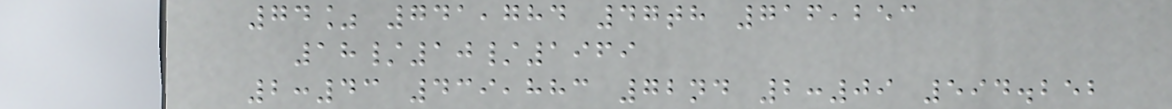74% 741,784 47th 716,253
18/10/1969
2:43 439,883 72nd 2:09 594.252
